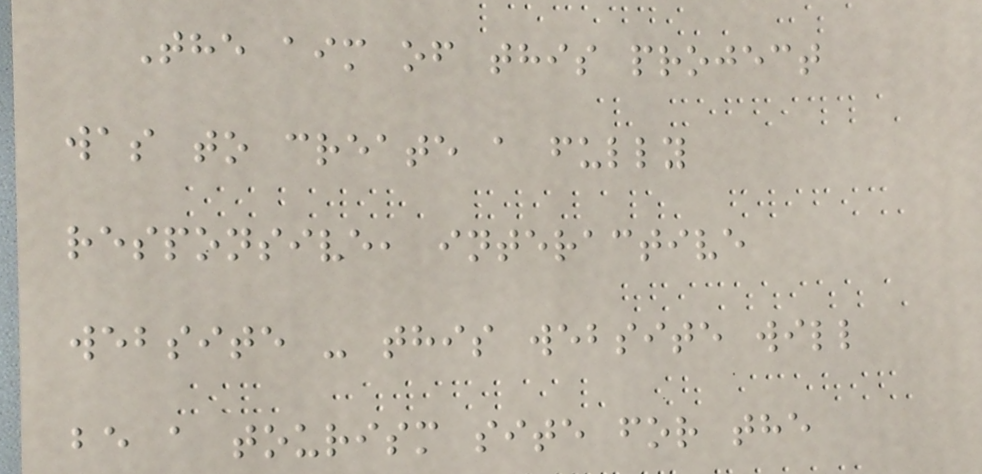The aim of this project
was to create a fully
responsive, interactive
website - this website will
be a tourism site for the
